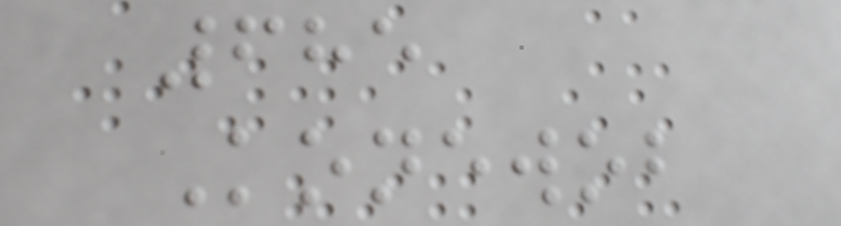685
Konewob
